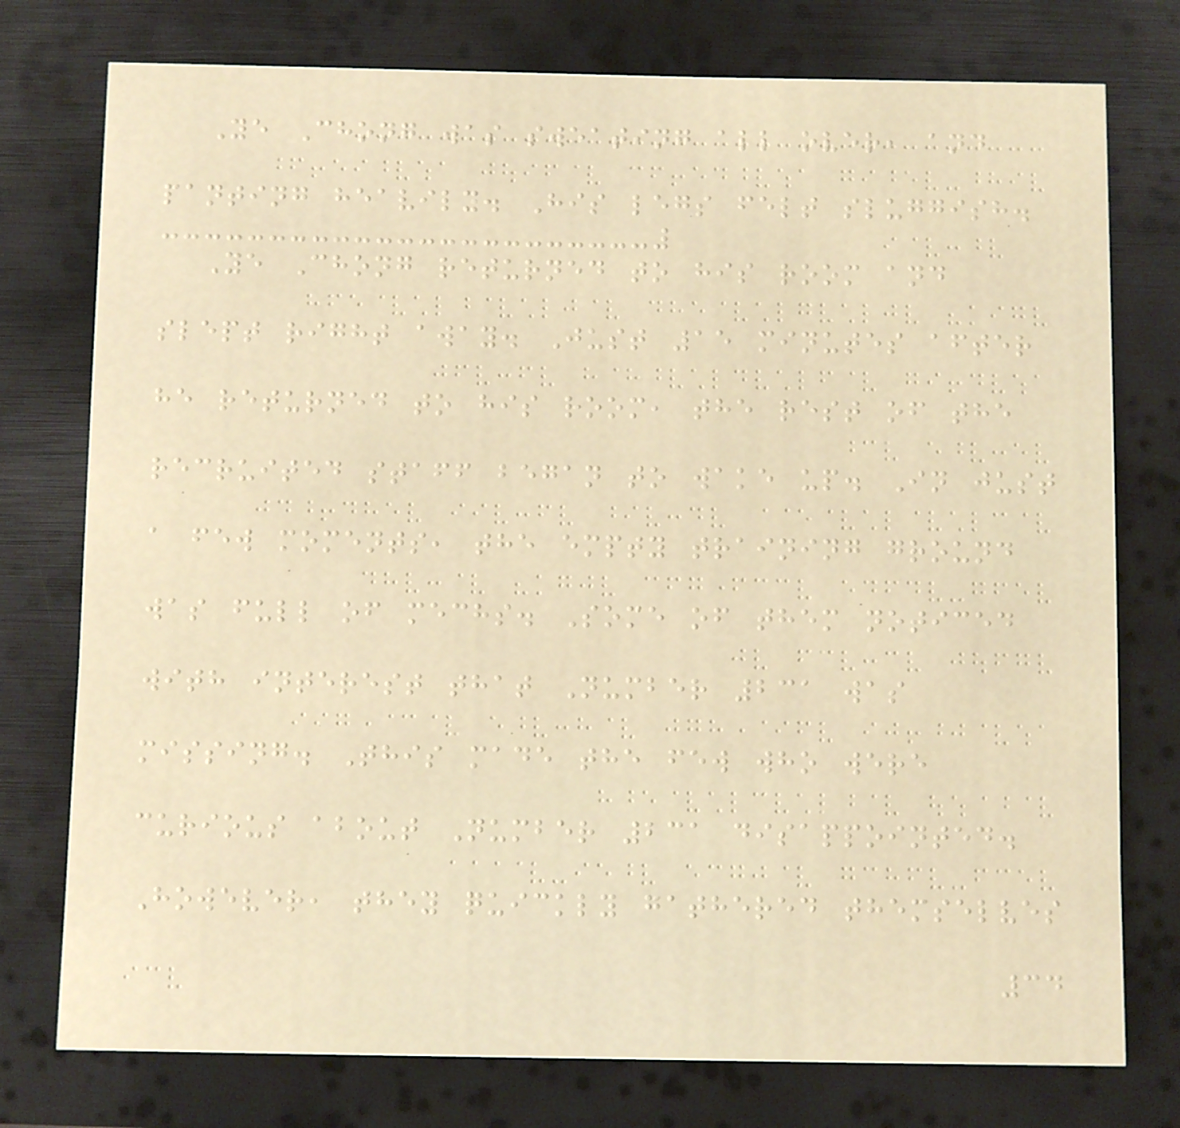Ye Chong was sweating all over, and
panting heavily. His legs felt sluggish.
Ye Chong returned to his room and
slept right away. Just 15 minutes after
he returned to his room, the rest of the
recruited staff began to wake up. In just
a few moments, the empty training ground
was full of mechs. Some of them noticed
with interest that Number 231 was
missing. This made the few who were
curious about Number 231 disappointed.
However, they quickly gathered themselves
34
